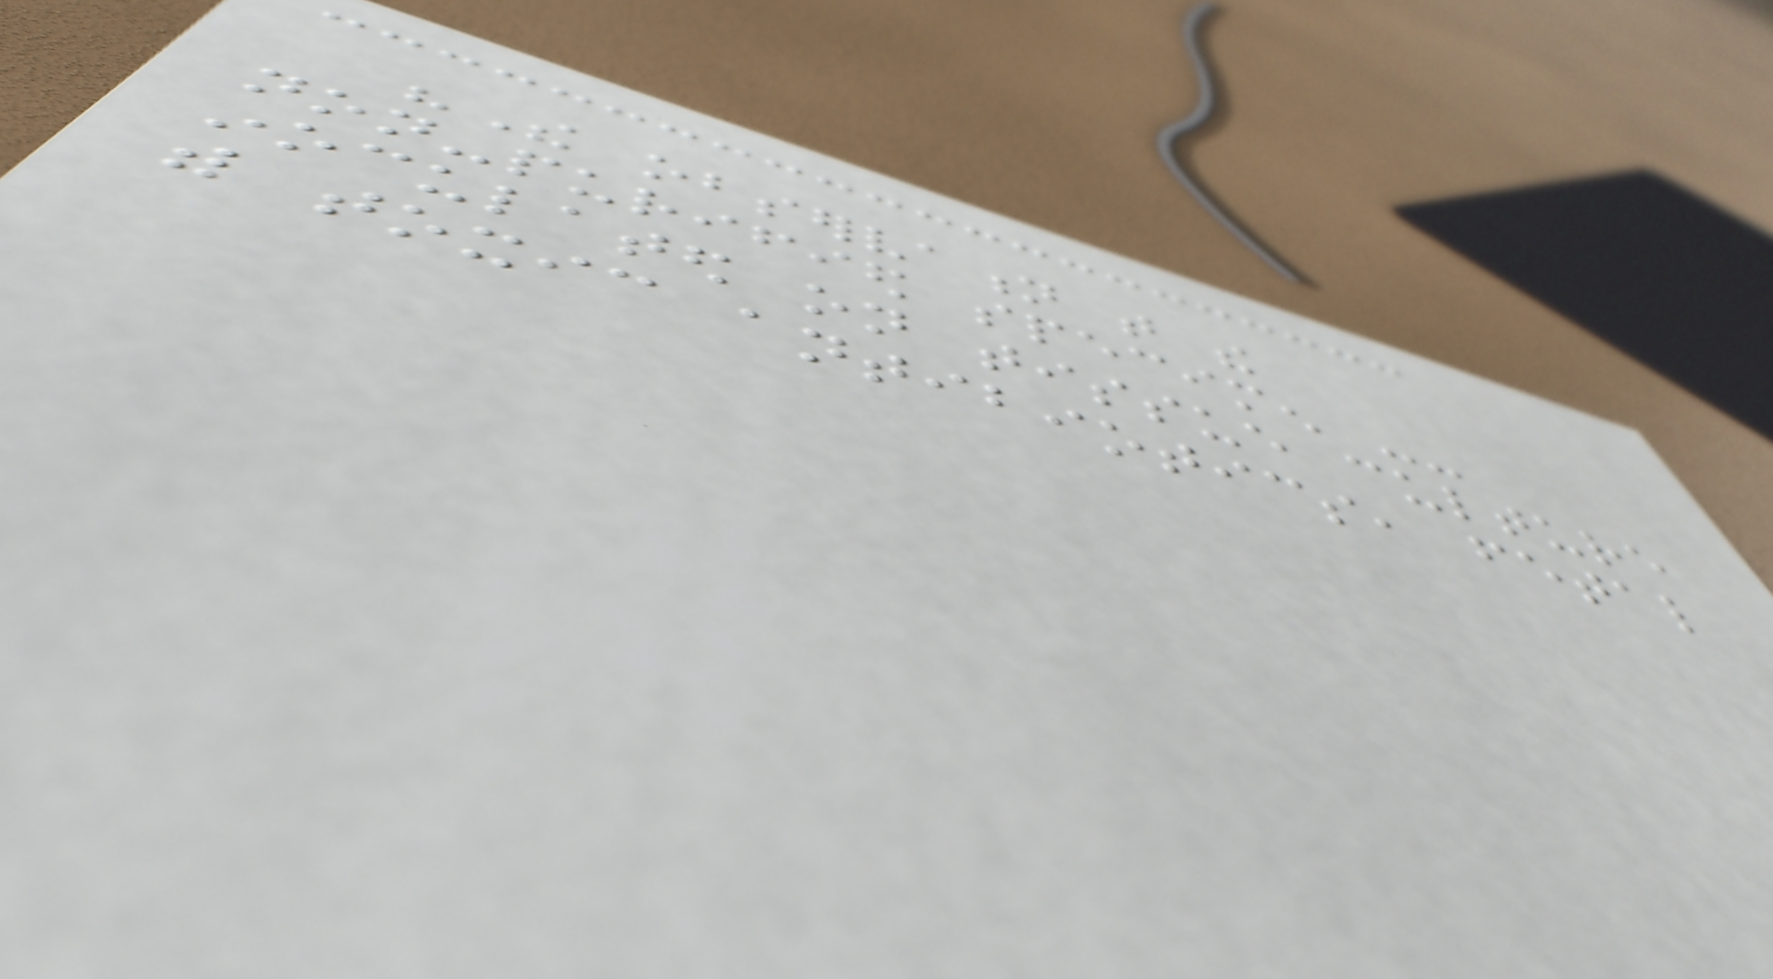"The observation that the
non-purified specimen --
inoculated on tissue culture
with toxic antibiotics, fetal
